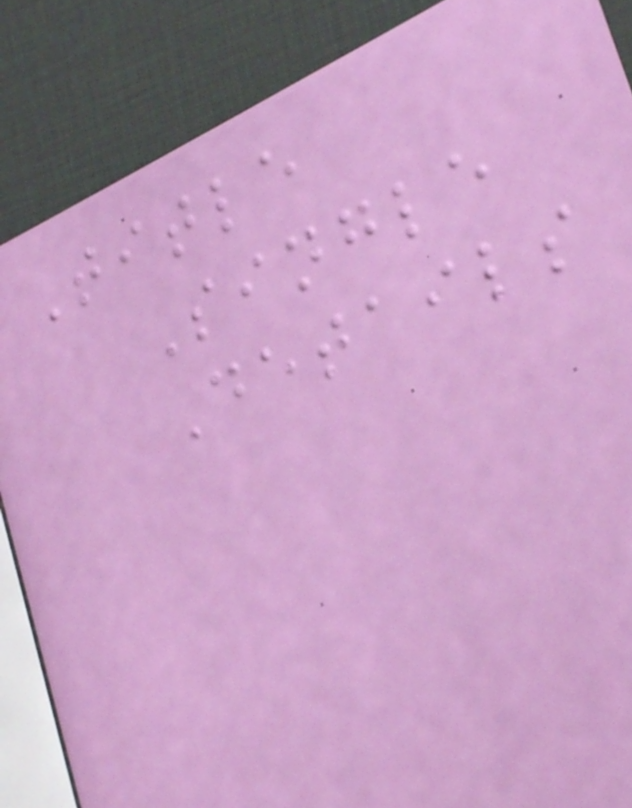Title
Single
Details
